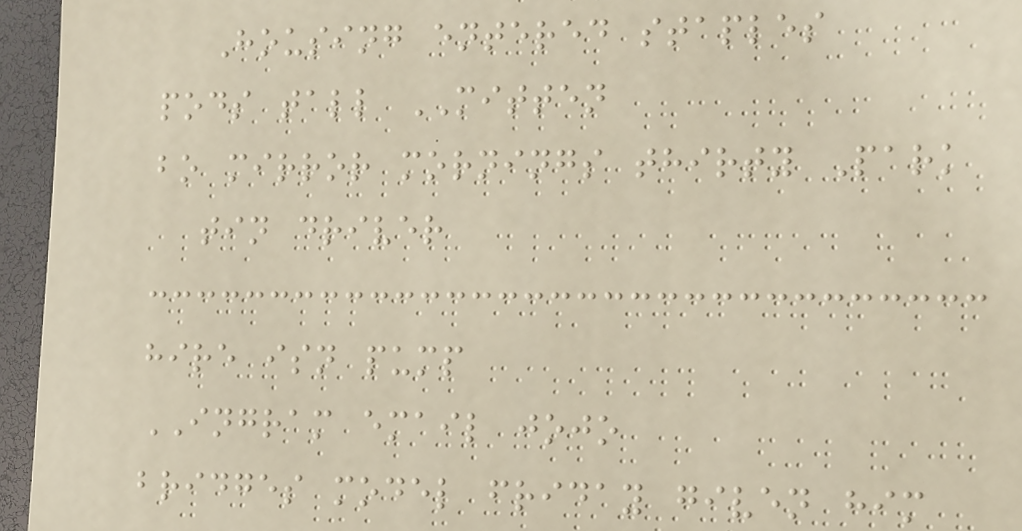Housing entered staples
pods tall MITTEN
bo mirror mornings thirty Park
tin driver
hire isn pump
INGRAM email jojo
bridges model friday given him
